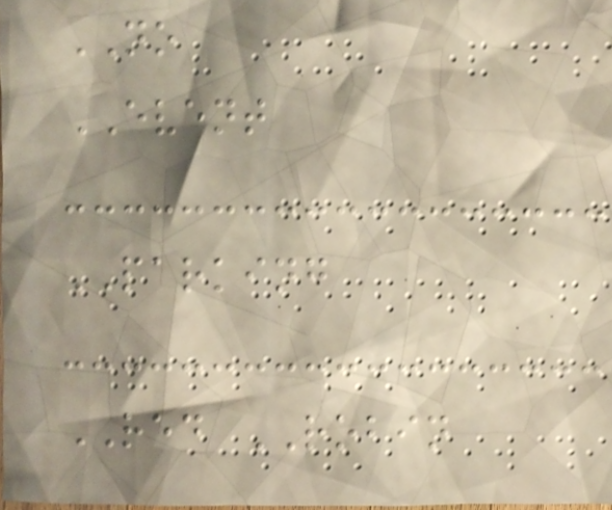NO
EVENT
PARKING
RED ROBIN
